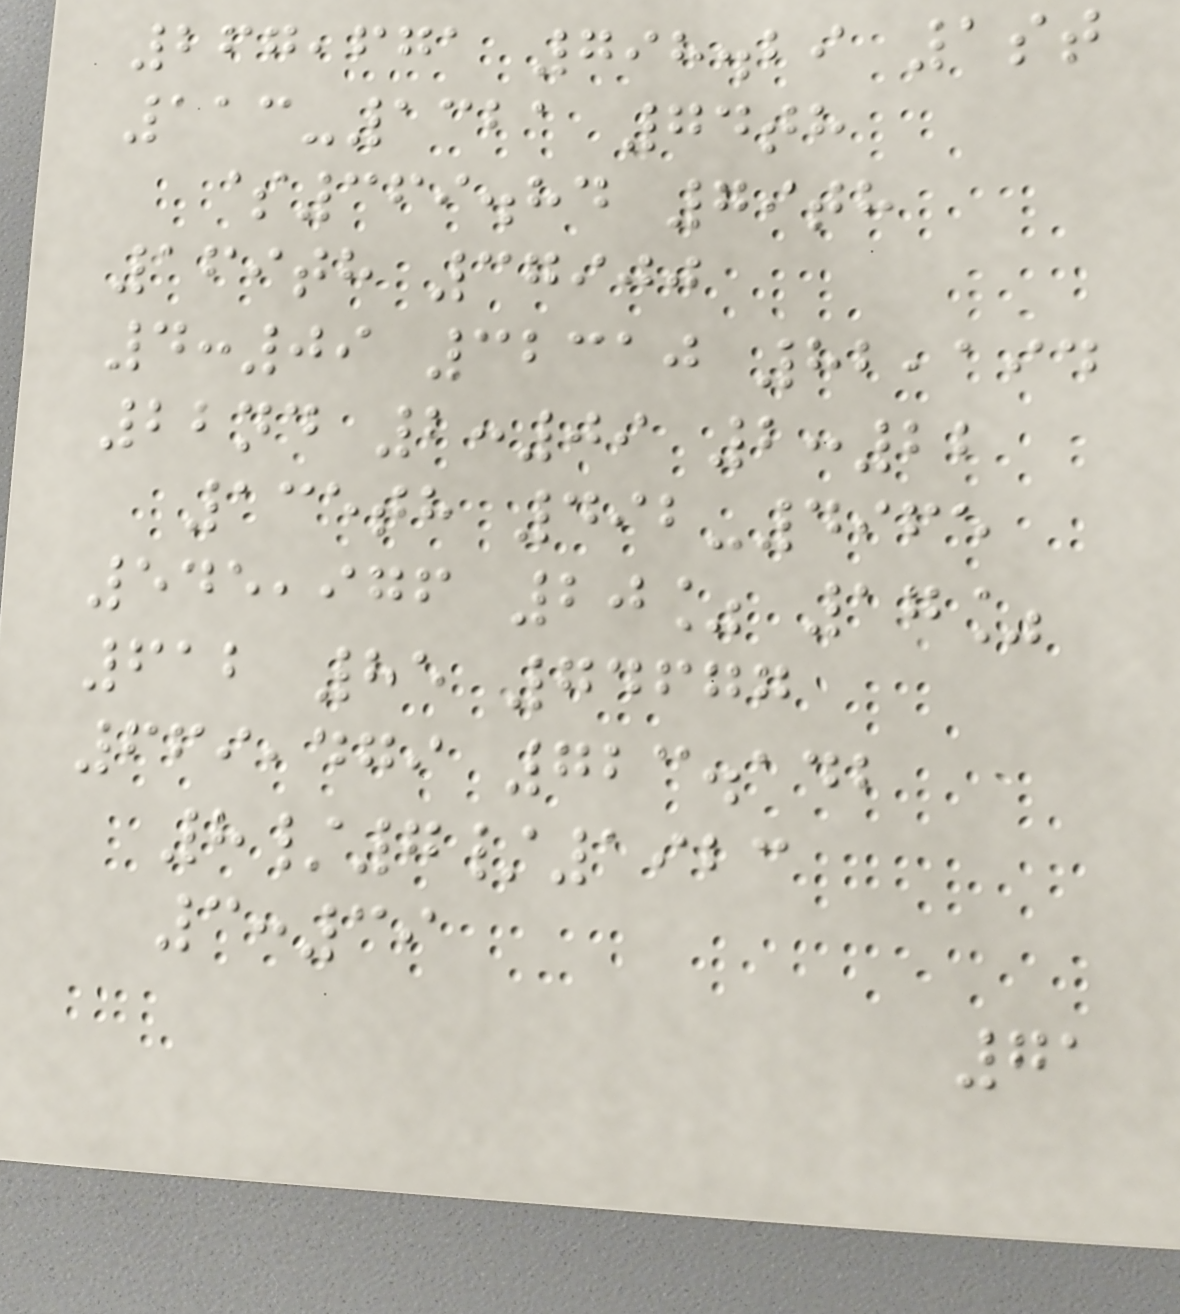267,671 798.29 1st
113-1321 74th
$369.84 79th
169th 37900
4:09 32310 82,194
22nd 2:09 2:22
135th 492-4965
545,976 20% 17%
612 85 74677
669,479 723.142
8/7/1923
3:39
71
